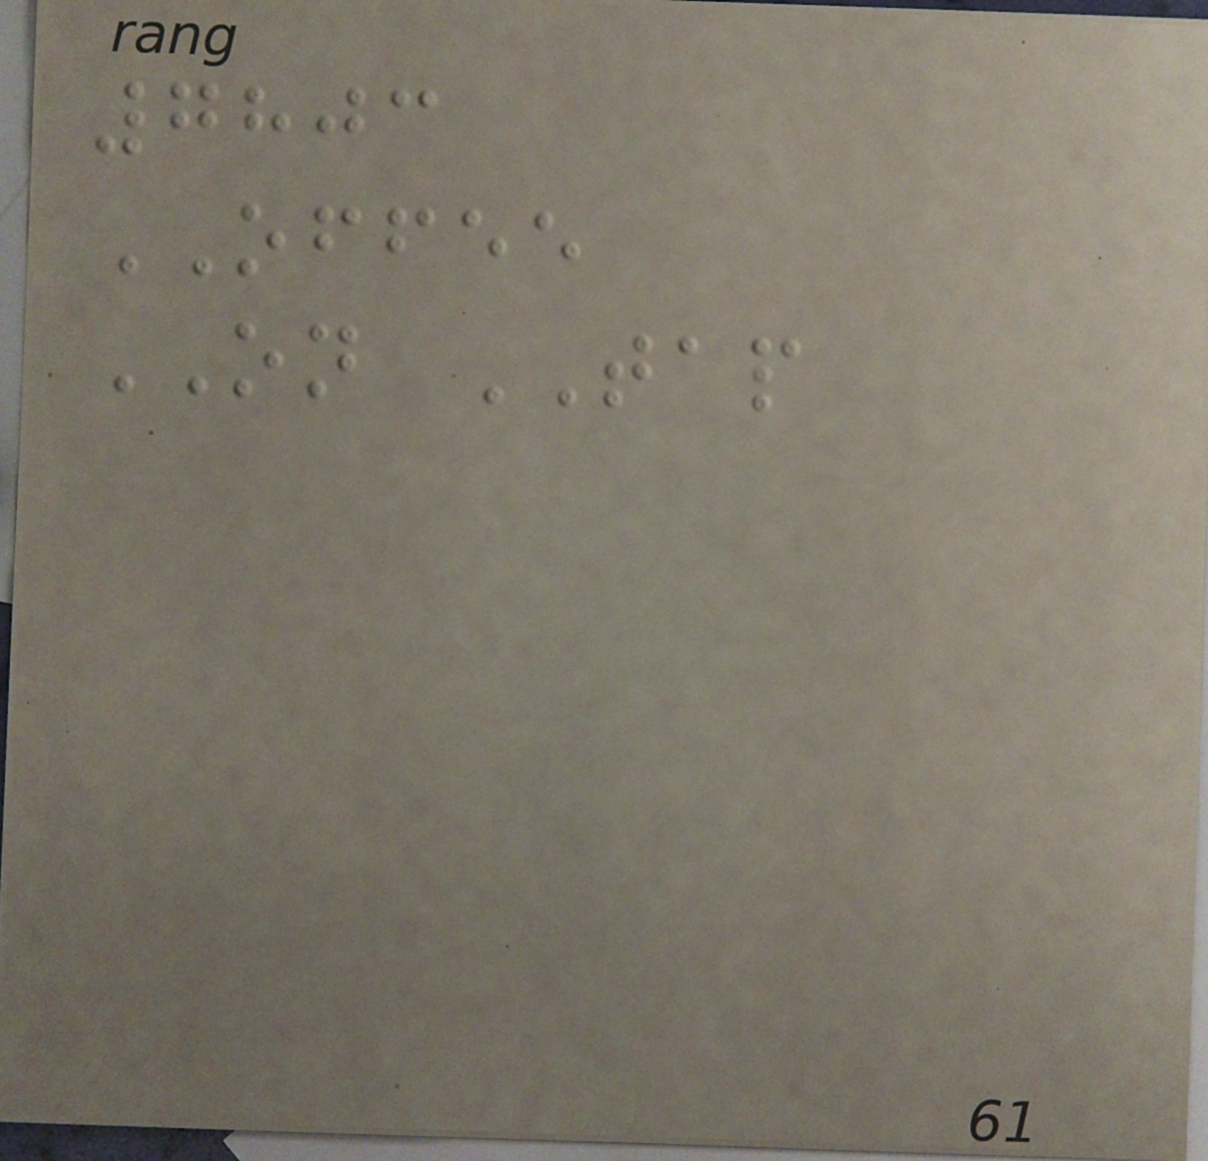7803
OFFEE
ON TAP
